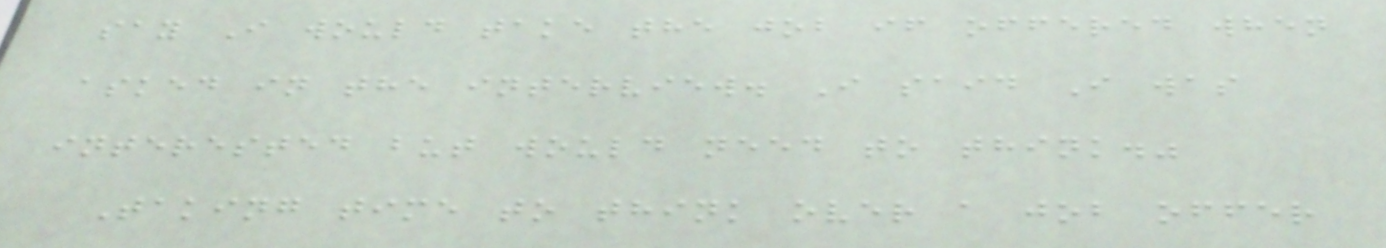say I would take the job if offered when
asked in the interview. I said I was
interested but would need to think."
Taking time to think over a job offer
